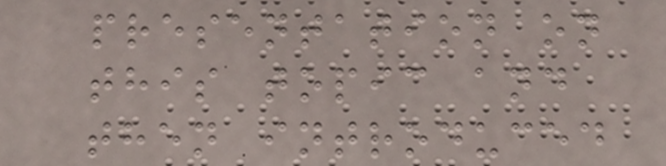presentation on
this topic and
then introduced
